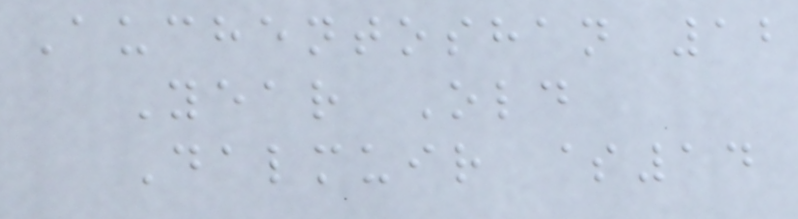Auchentoshan 12
Year Old
Dalmuir $14
